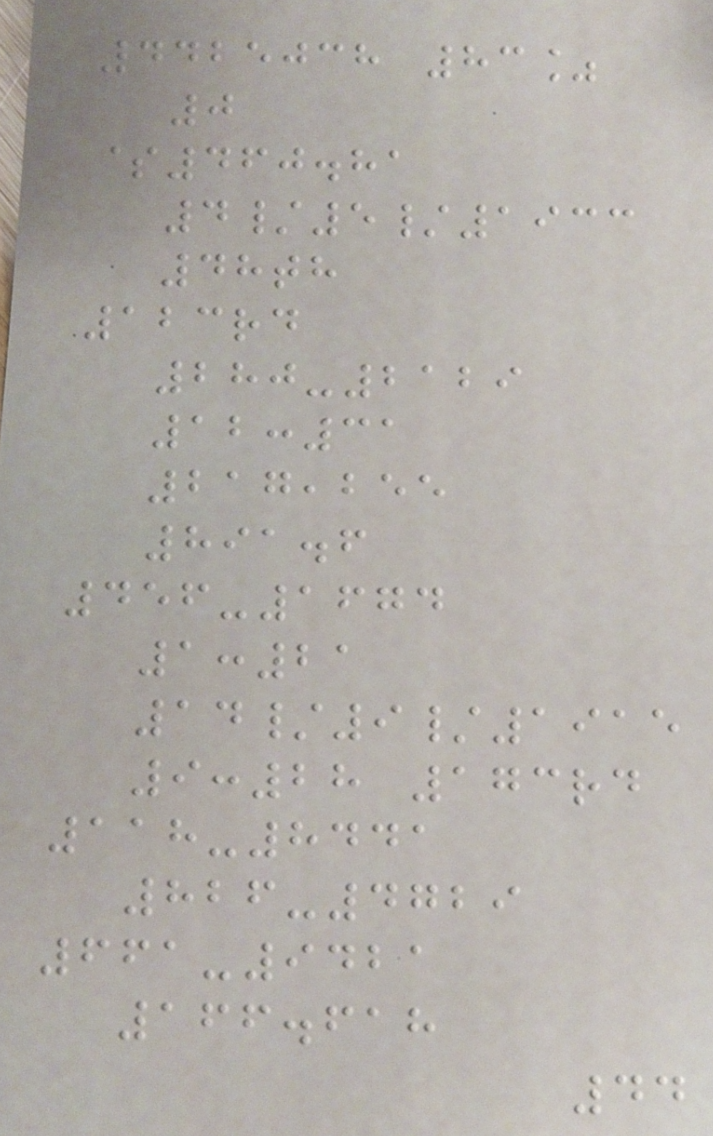4425038 83%
0
$460.81
4/5/1933
48th
123rd
280-2129
12:31
217,255
891.6
456-1674
1:21
14/9/1915
9:28 173rd
118-8441
826-4729
661-9421
166.618
44
